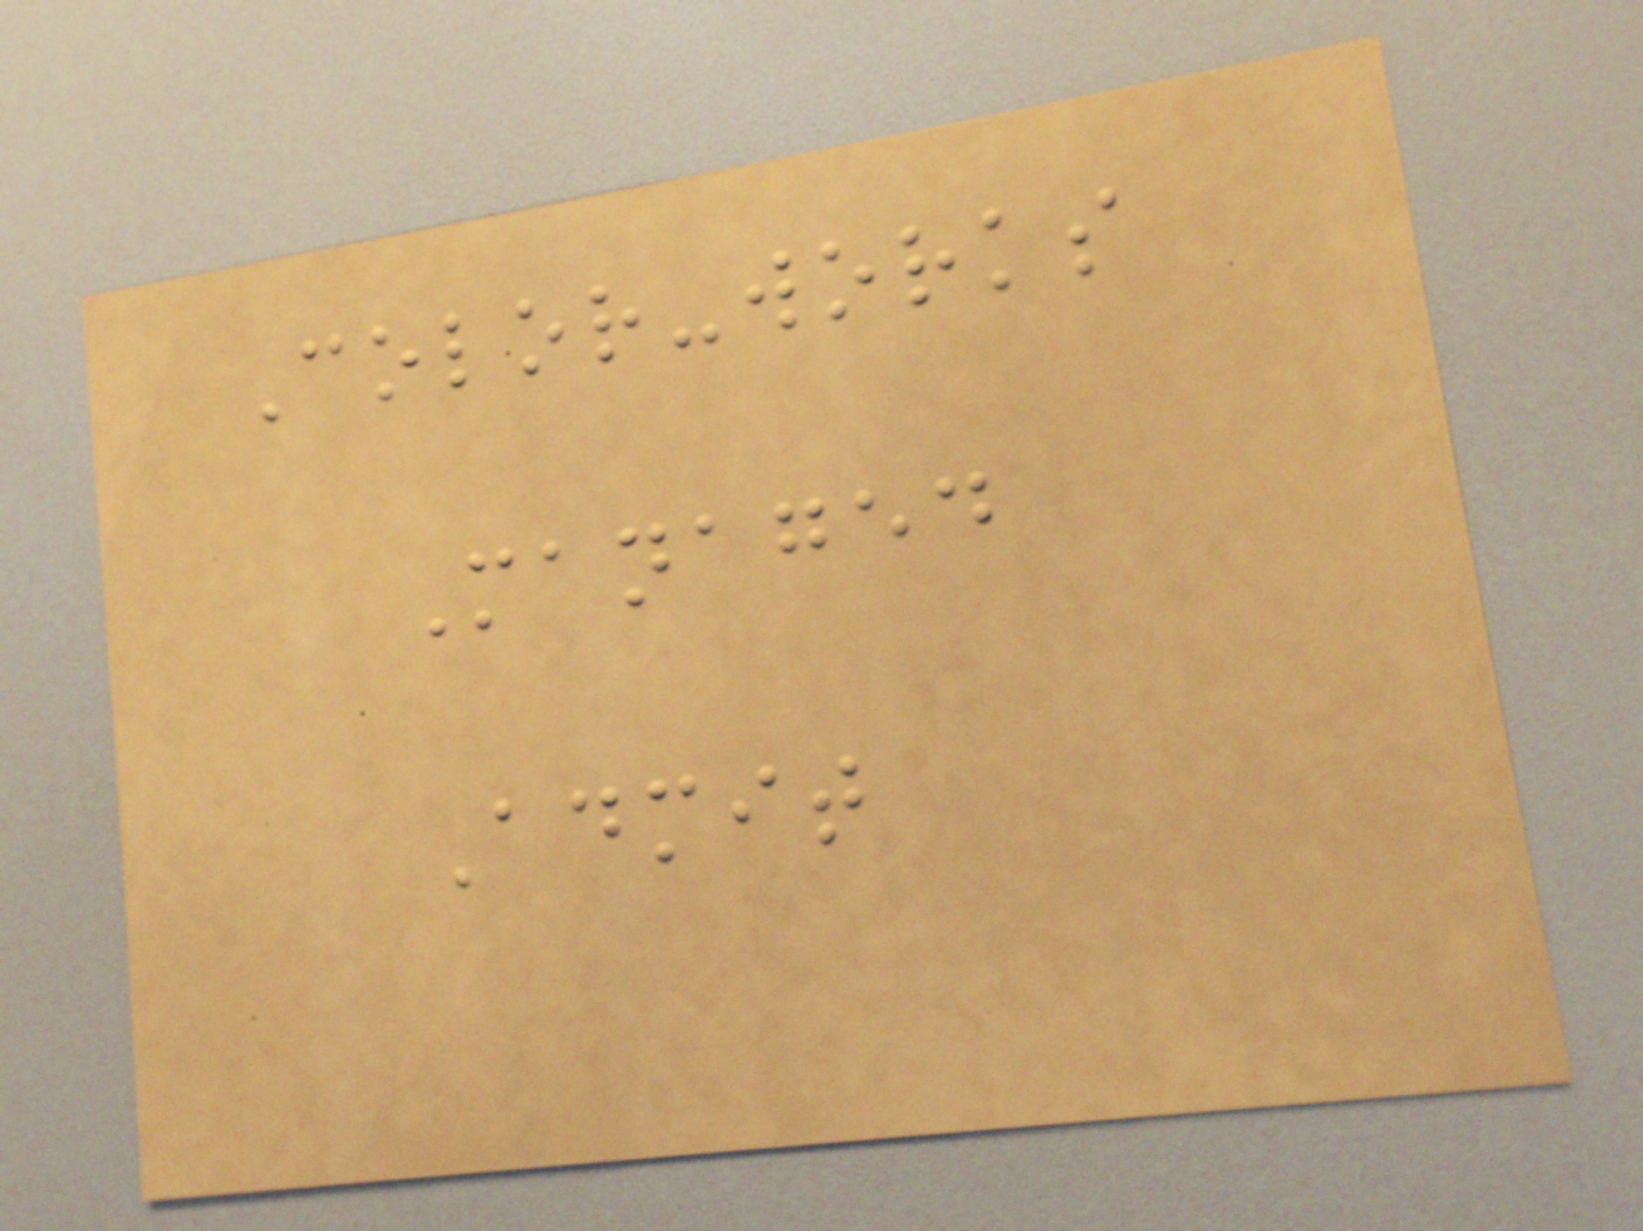Color-works
Managed
Admit
